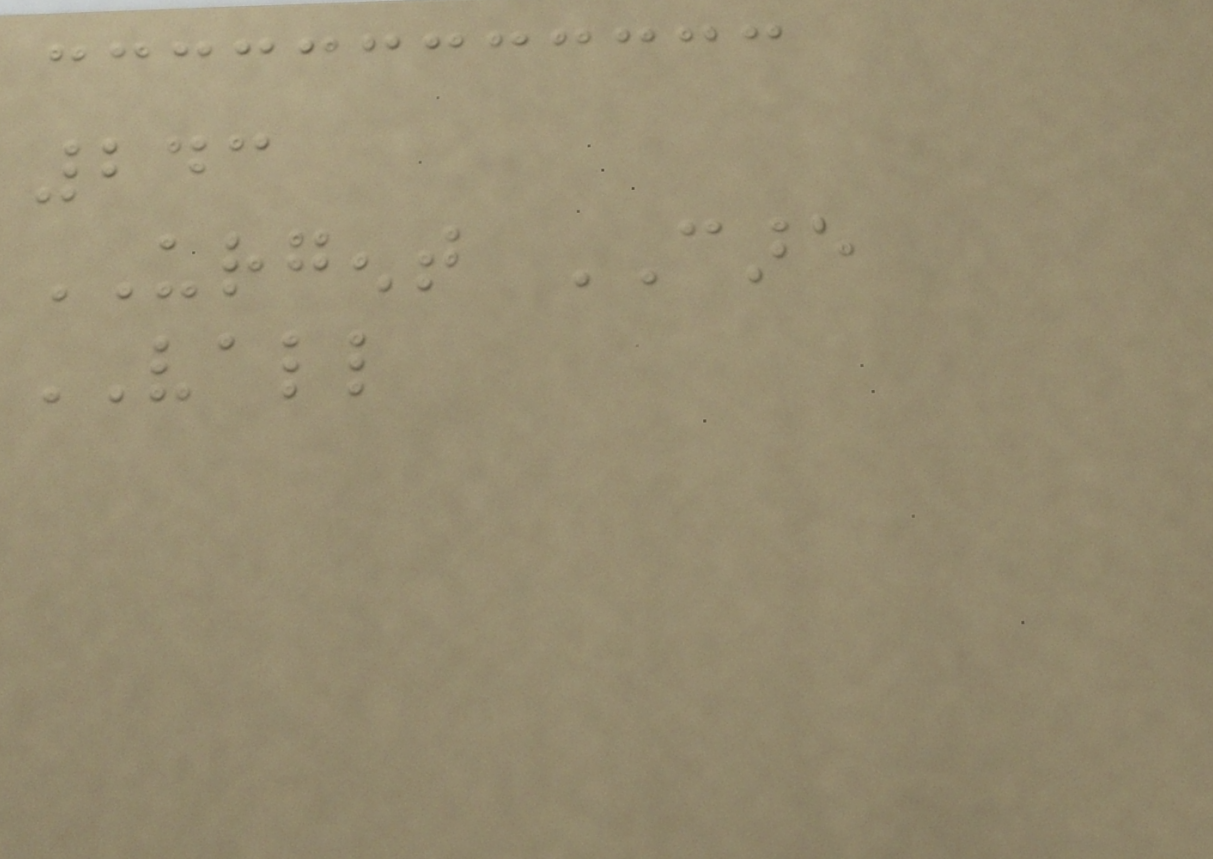243
URGENT CARE
VALL
